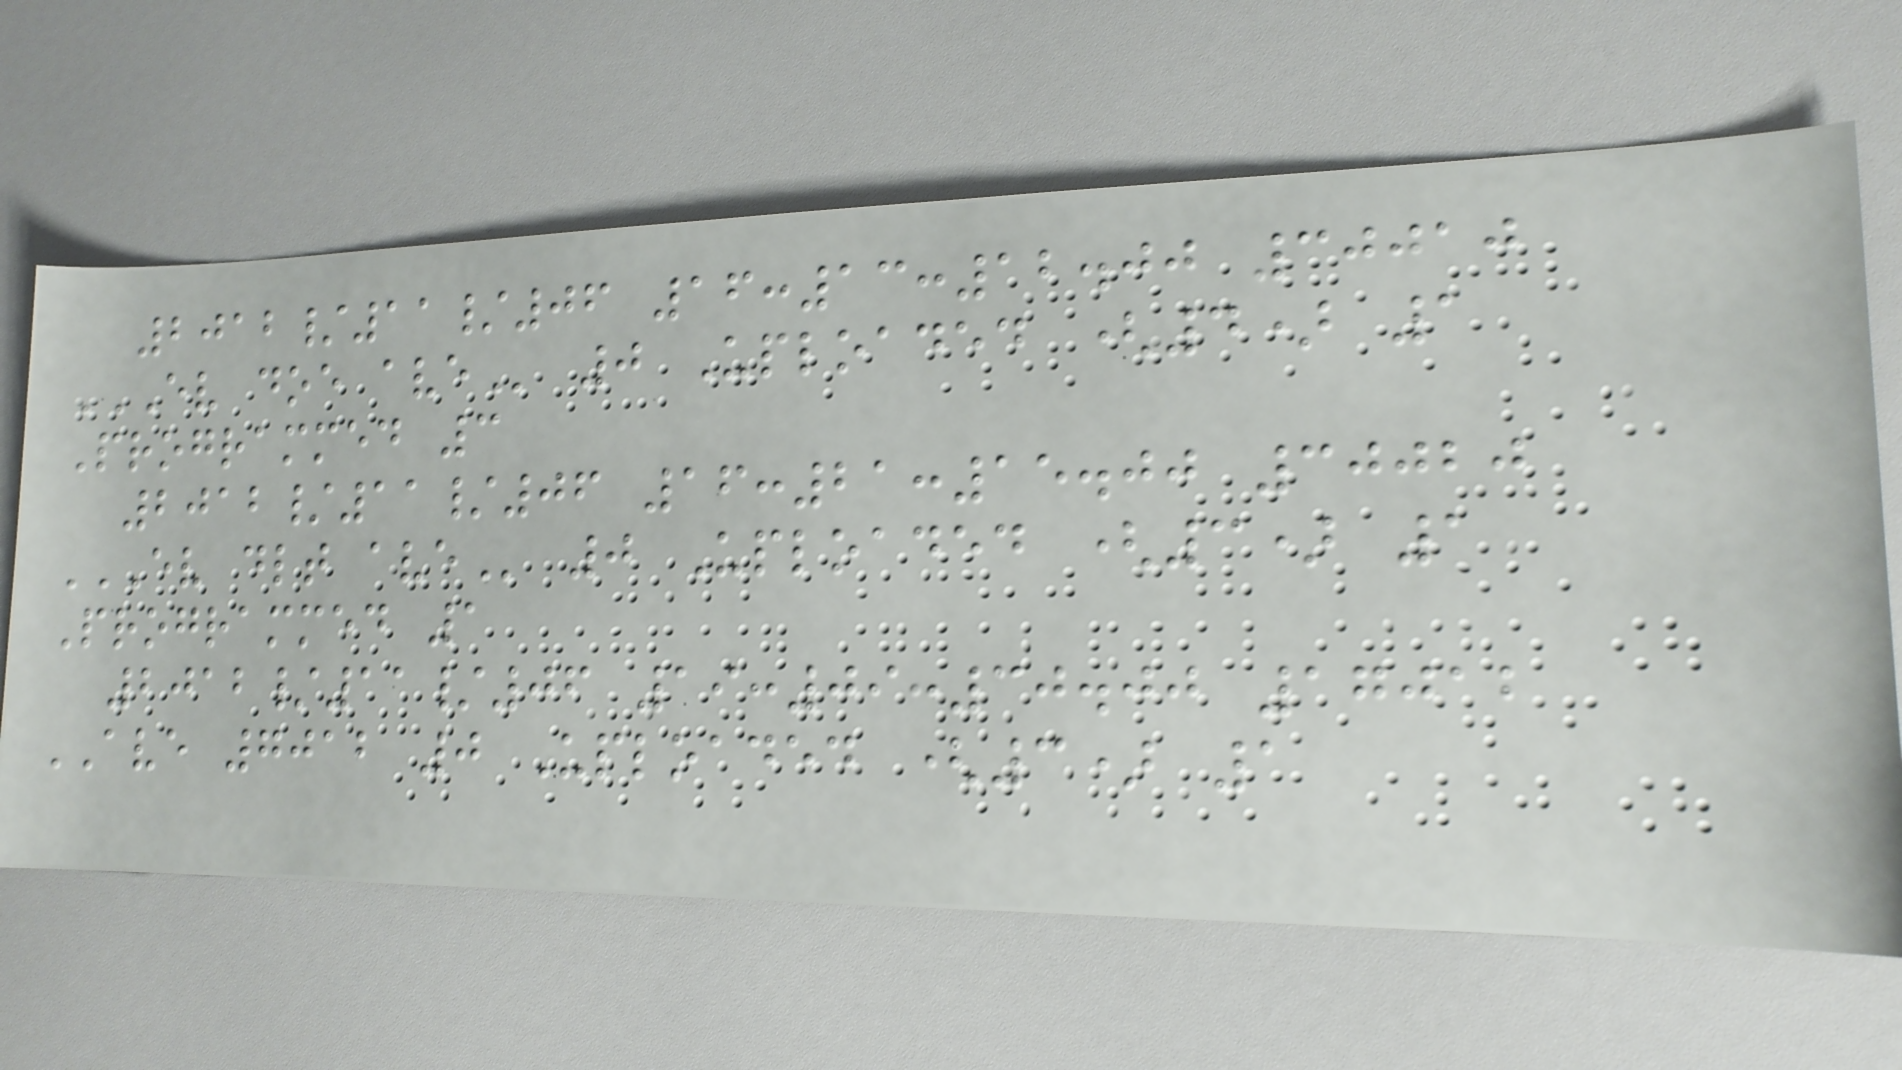2012/11/06 16:13:12.00 30010
EV DOE AVE 0 Uploaded (4) 1
Programmed 3
2012/11/06 16:21:15.00 30020
EV DLT AVE 0 Uploaded (3) 1
Programmed 1
2012/11/06 19:09:30.00 17012
AVE 7012 0 Uploaded (3) 1
